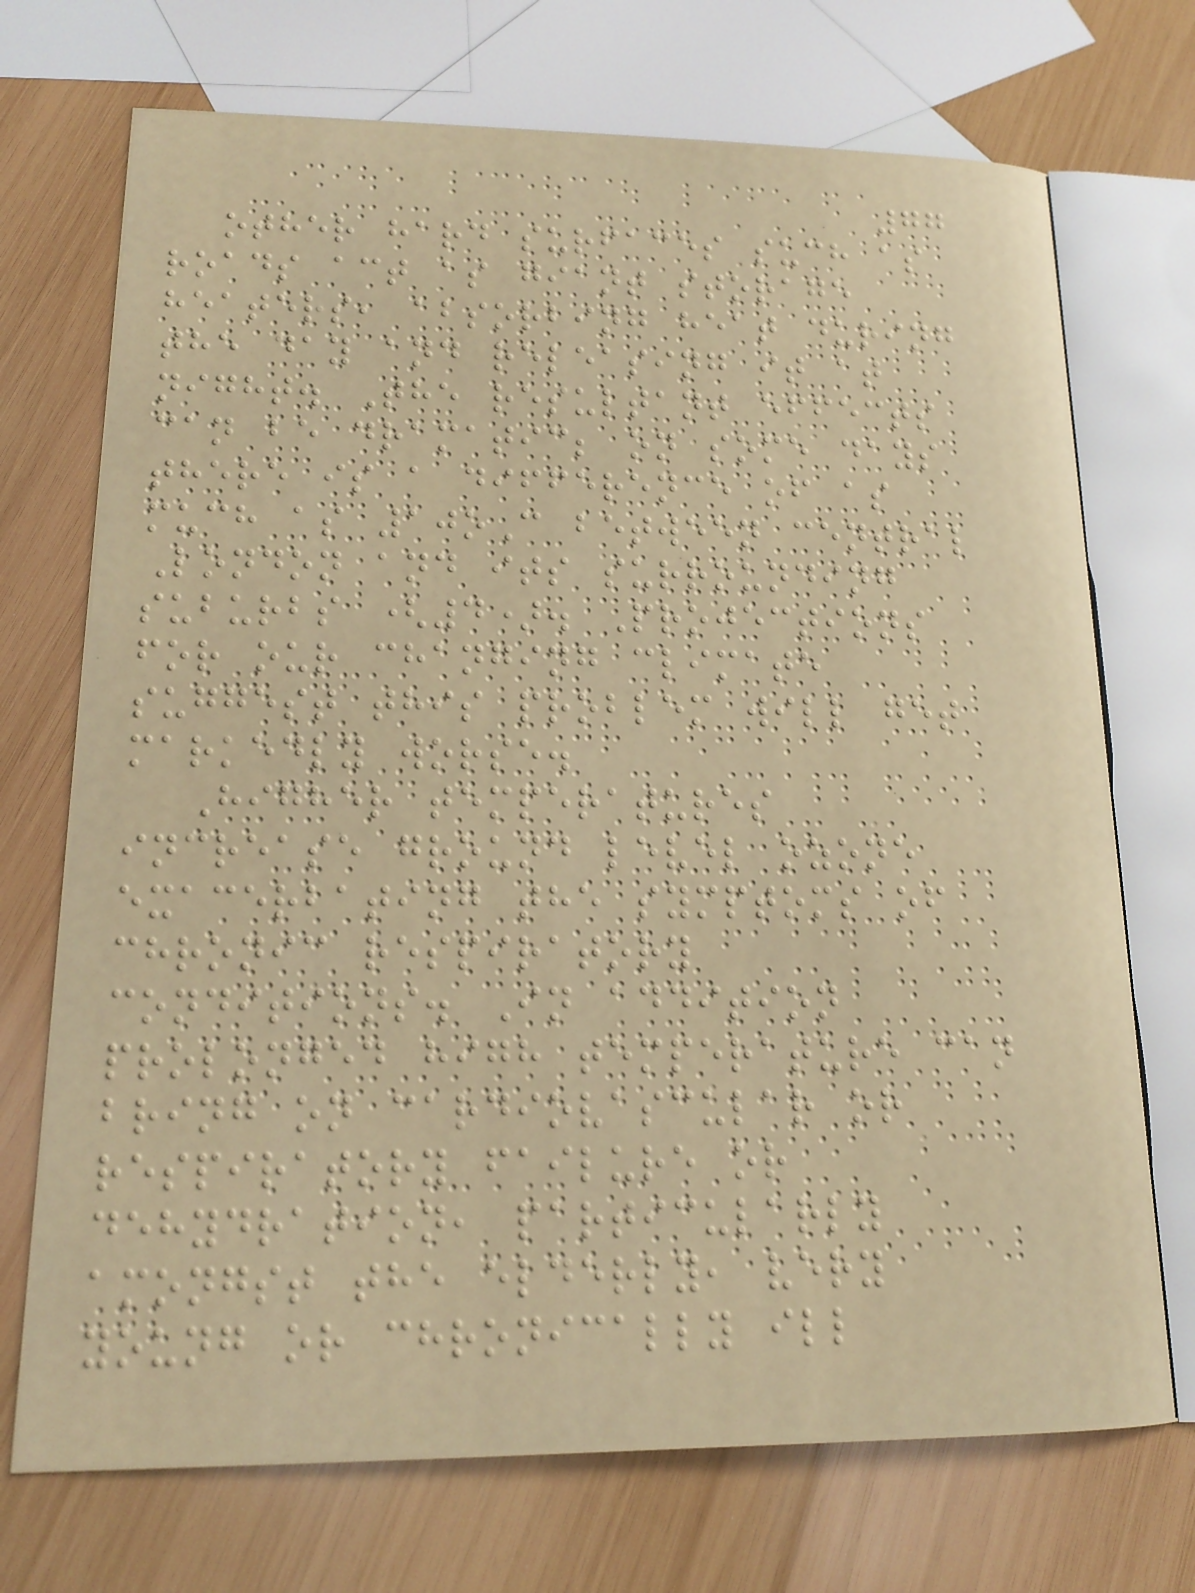77
other hard surfaces such as
roads act as giant storage
heaters, absorbing heat during
the day and releasing it at
night. The resultant effects
can be dramatic; on some days
there is a difference of as
much as 10oC between central
London and its surrounding
suburbs (4). Projections
for our changing climate
suggest this problem will get
markedly worse.
Higher temperatures
increase ground level ozone
exacerbating the symptoms of
chronic respiratory
conditions. In addition
prolonged high temperature can
bring on cardiovascular or
respiratory failure or
dehydration, particularly
amongst the elderly, very
young or chronically ill
